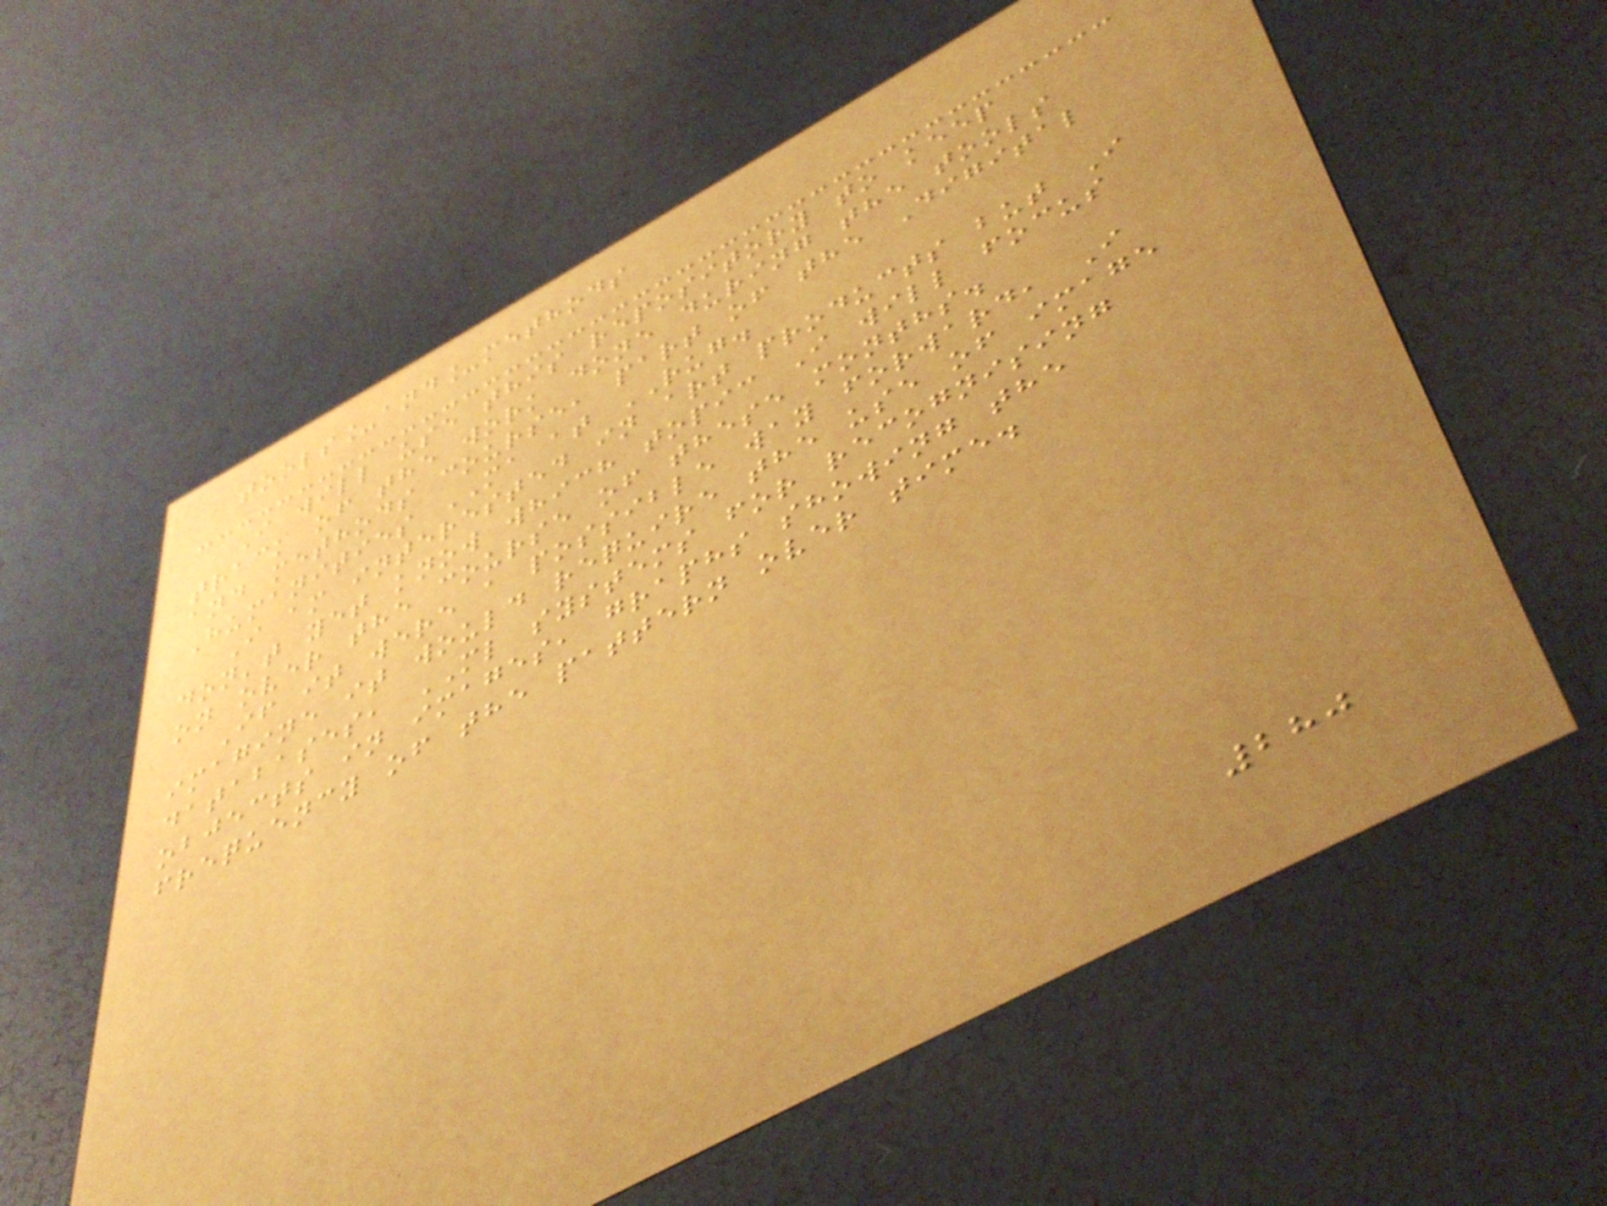tools_and_methods
I will use this repository to keep
track of the work done during the tools
and methods course, part of the Digital
Humanities MA at RUG.
I am interested in art products but I
don't yet know which topic I will focus
on over the course of these months.
If it were a possible way forward, I
imagine it would require the use of image
databases, ML systems for recognising
objects in images, graphs showing the
frequency of the pattern over time.
280
